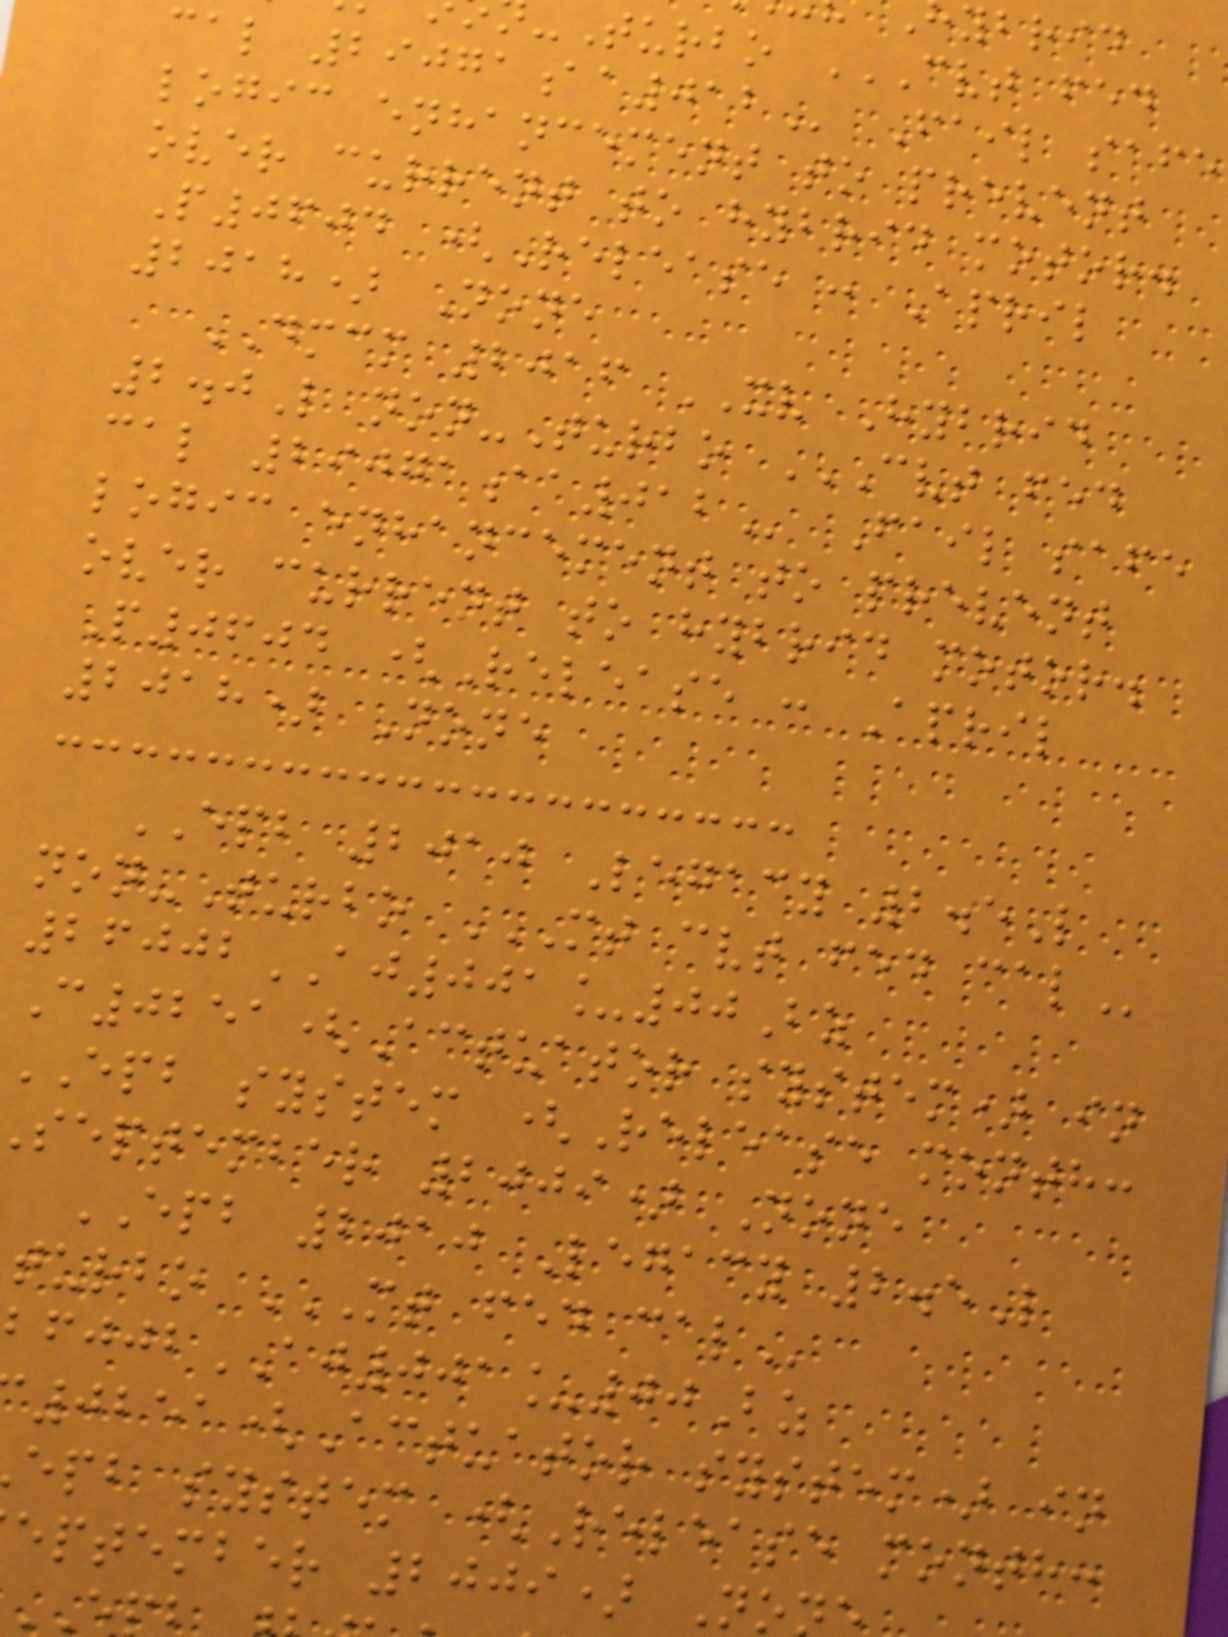logic enhancement to prevent
over current to hybrid motor.
P0604 (Release : April
2018) None
DMCM 2016 XV Hybrid
2.0L non-Turbo CVT FED
logic enhancement to prevent
over current to hybrid motor.
P0604 (Release : April
2018) None
EPB 2010 Legacy 2.5L
non-Turbo MT CVT FED CAL
26002AJ001_00Bz
C0251(Actuator system) in
EPB system (Release month:
september 2009) None
EPB 2010 Legacy 2.5L
turbo MT FED CAL
AJ001_00Bz
0251(Actuator system) in
epb system (Release month:
eptember 2009) No
